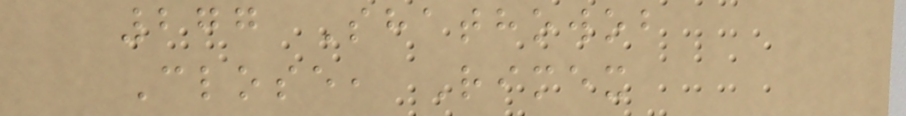277 Shathowob
Close, Rimex
